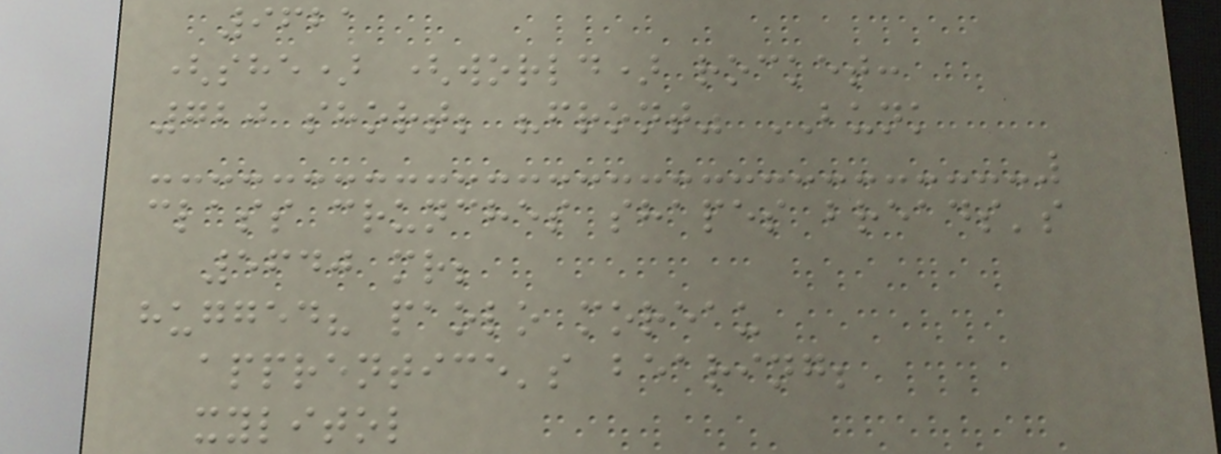9621
(she) (world) rocket:
720 short; "front" BUNK
class crunches shapes breads's
5640 mr;
hugged? paolo moreau
apprentice's bearing;
xylitol
